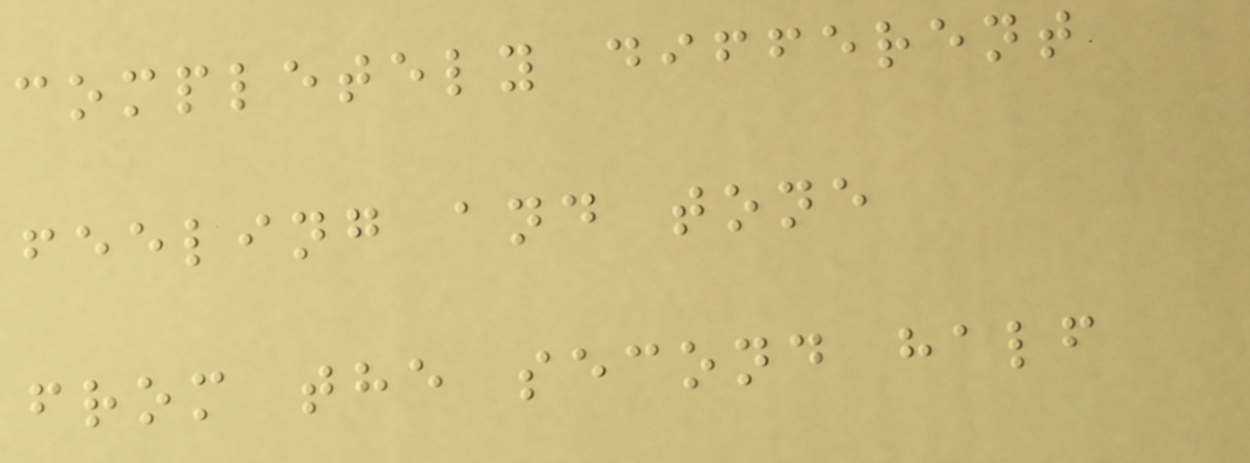completely different
feeling and tone
from the second half
